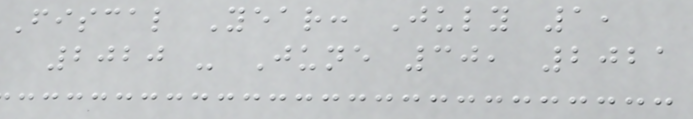Fiscal Year: July 1,
2020 - June 30, 2021
